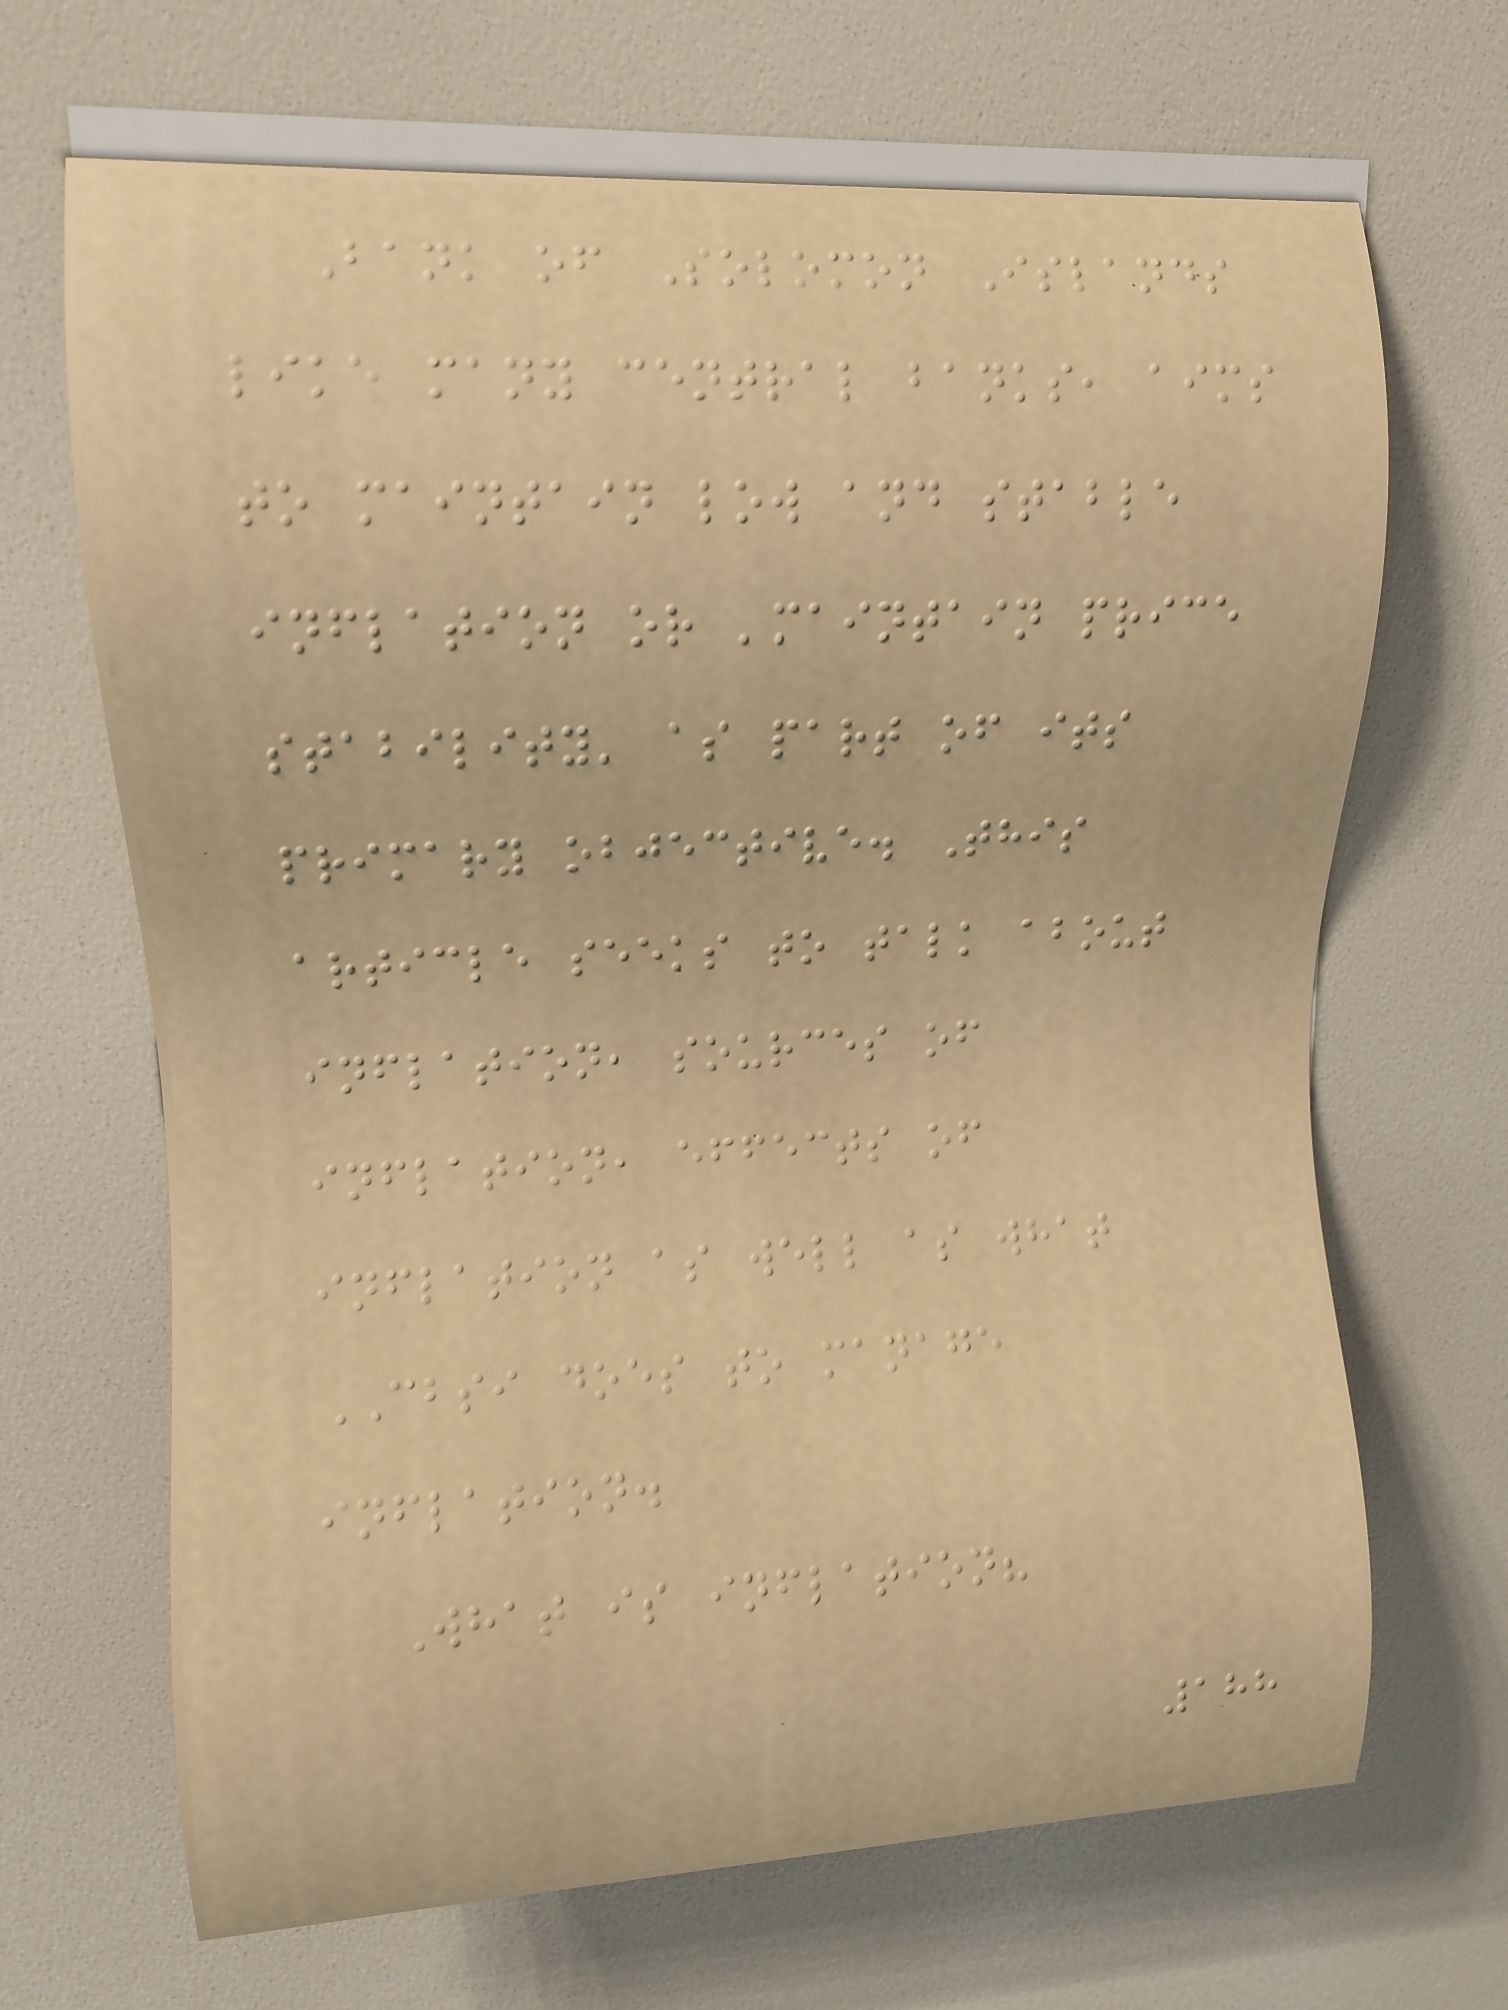Bank of Solomon Islands
like many central banks, aims
to maintain low and stable
inflation or 'maintain price
stability' as part of its
primary objective. This
article seeks to talk about
inflation, sources of
inflation, effects of
inflation as well as what
CBSI does to manage
inflation.
What is inflation?
188
